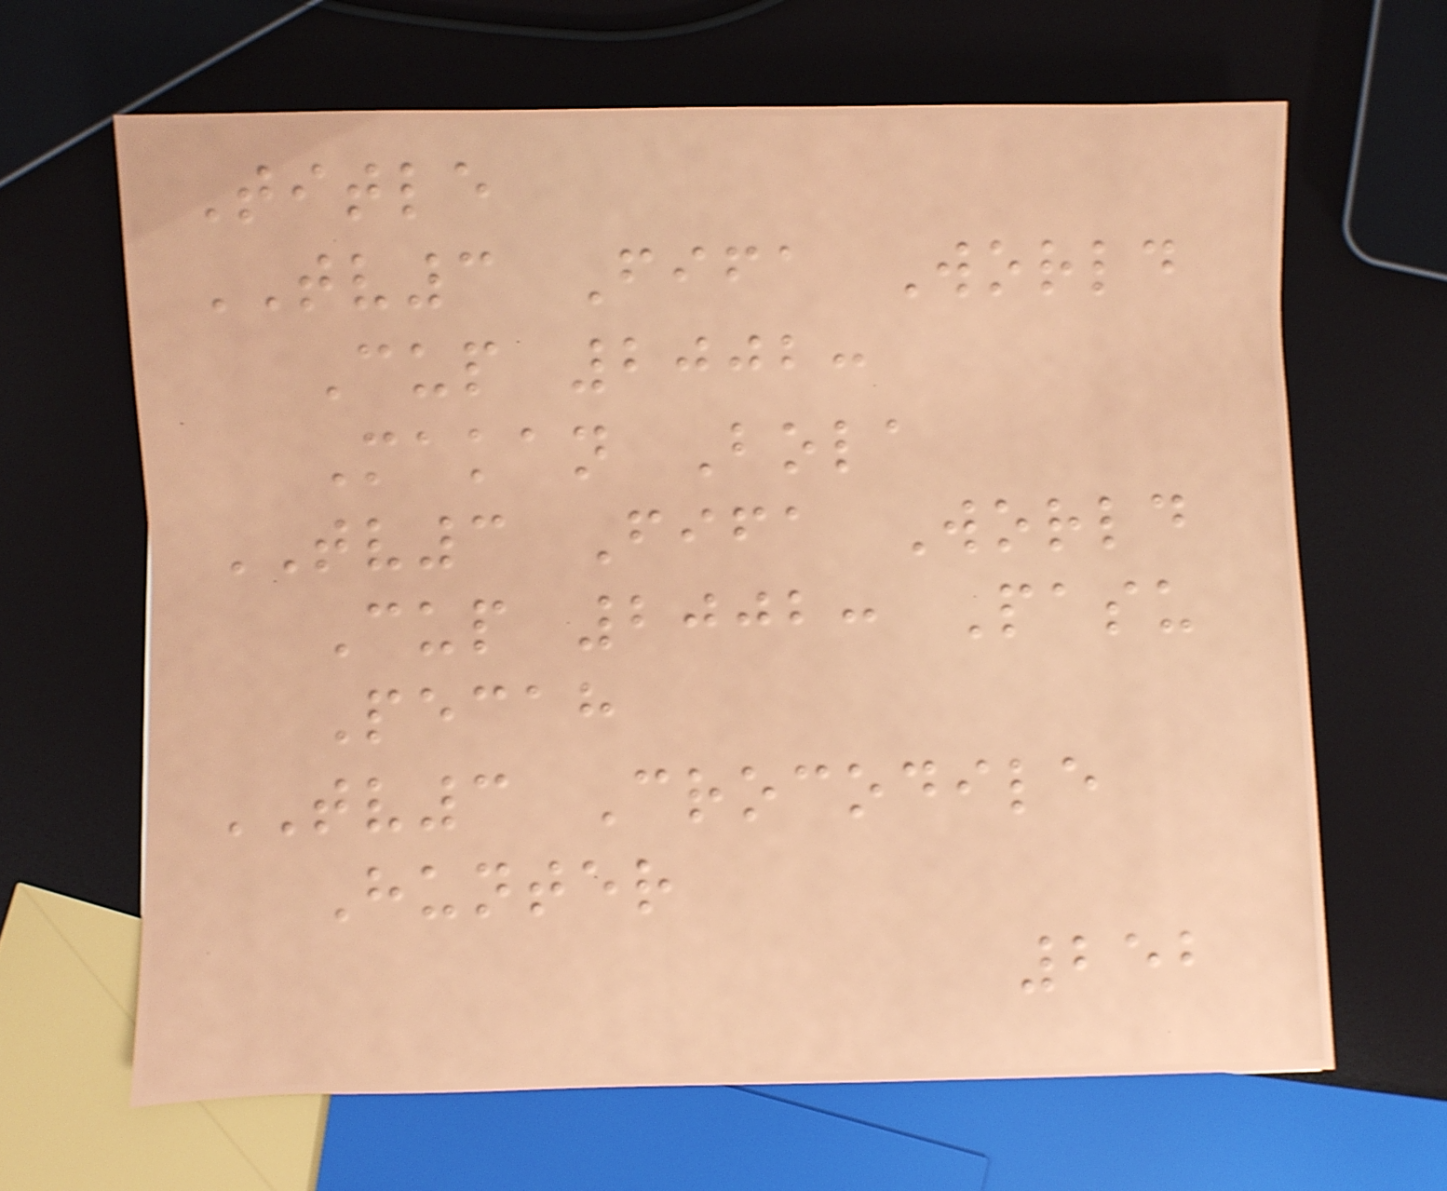Title
TV3 Fifa World
Cup 2002:
Makan Bola
TV3 Fifa World
Cup 2002: Pasu
Pecah
TV3 Crocodile
Hunter
252
